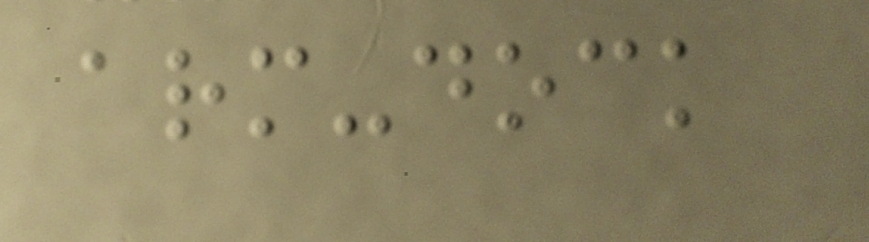arm-dock
